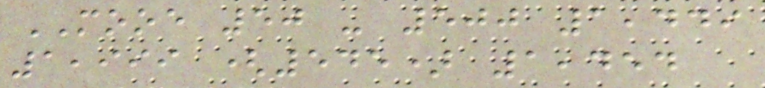MOOE 50 - 500 1,449
1,999 (545) 1,454
